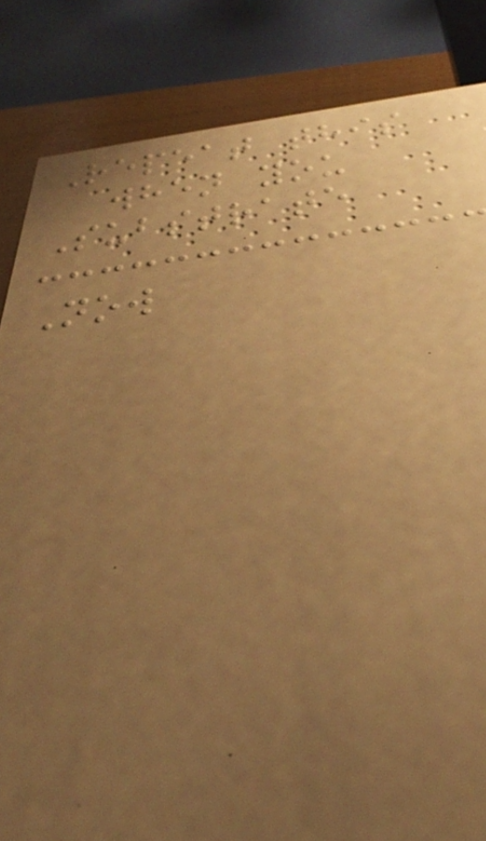Repeat this
when you
Substrate
Now
